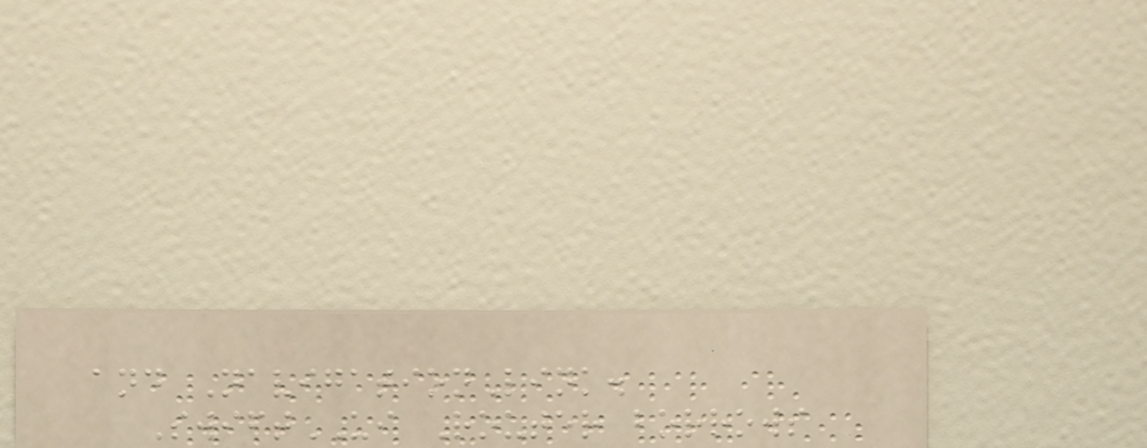and NavigationLink.
SwiftUI Router borrows
